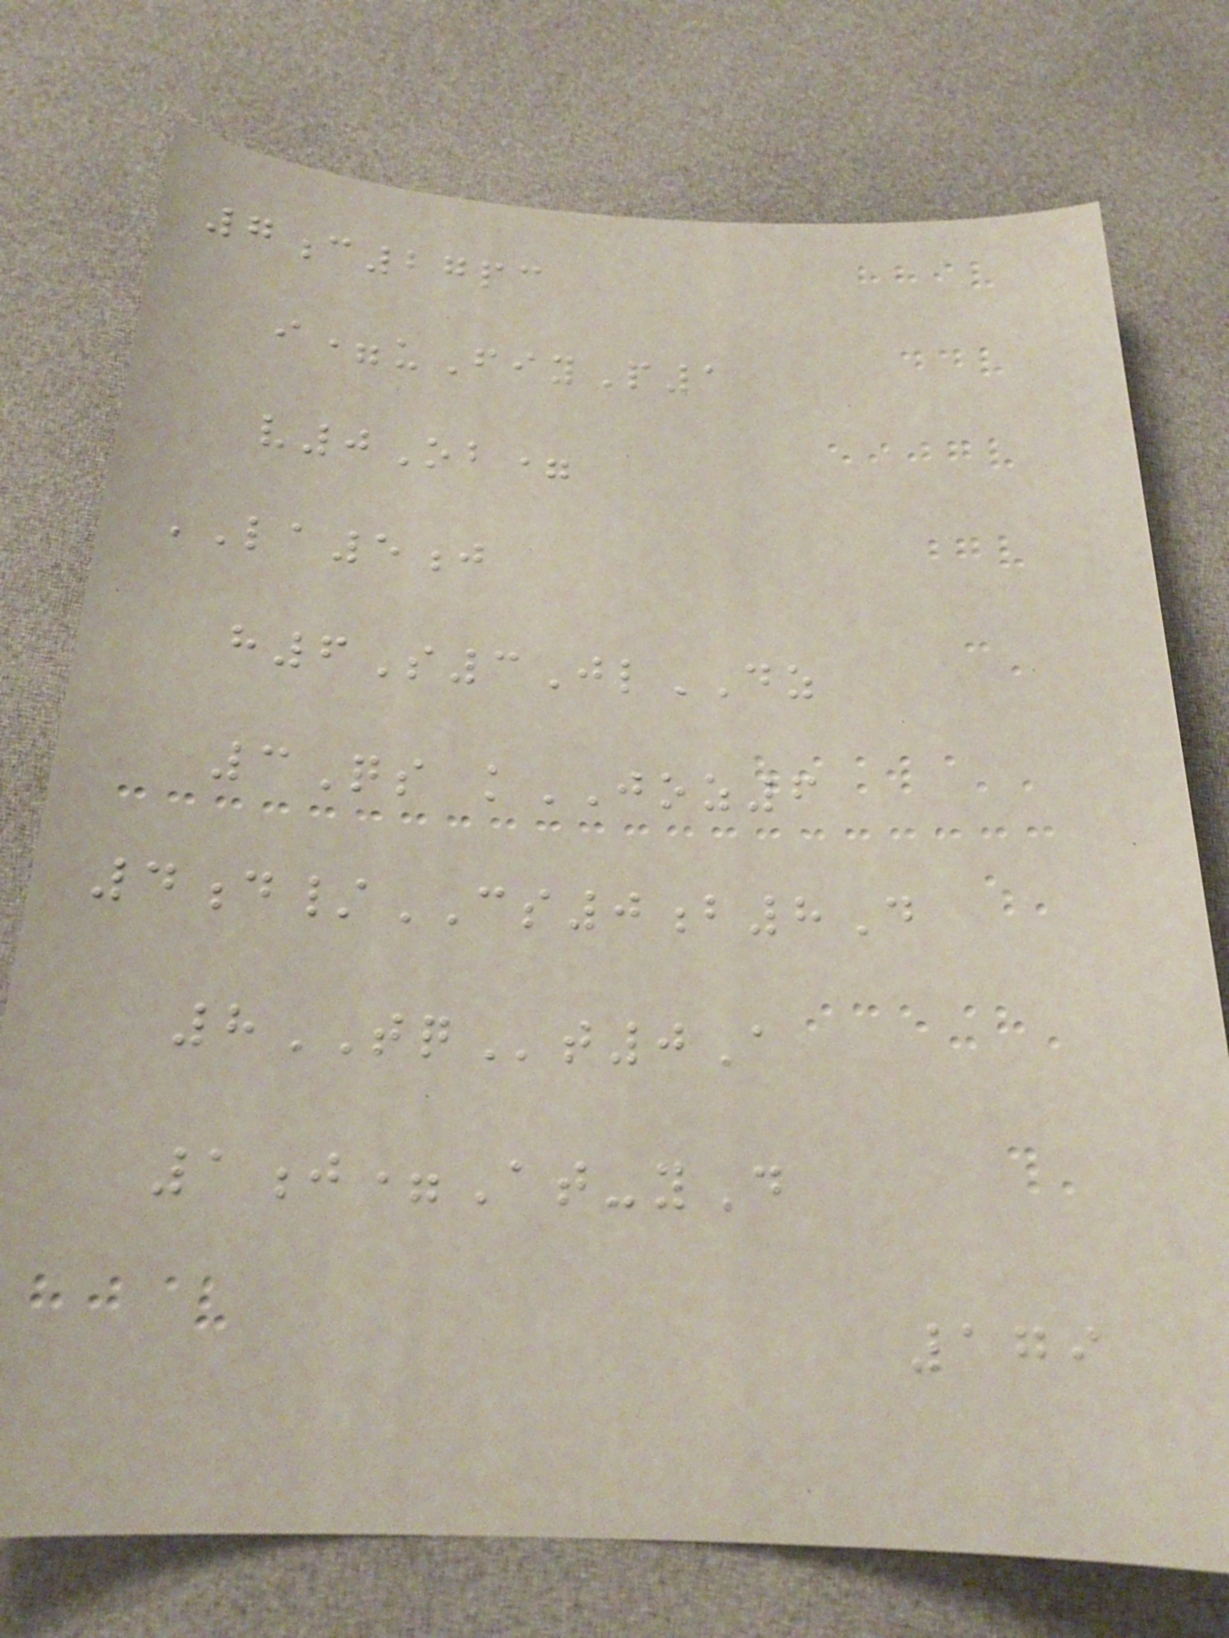7c27pc
i=uFiyP1
v0Ob=
LA5j
h6S3JlDZ
3Qs kJOZ6
4d/CS0b8D
8TQt0A
1j=At-yD
179
